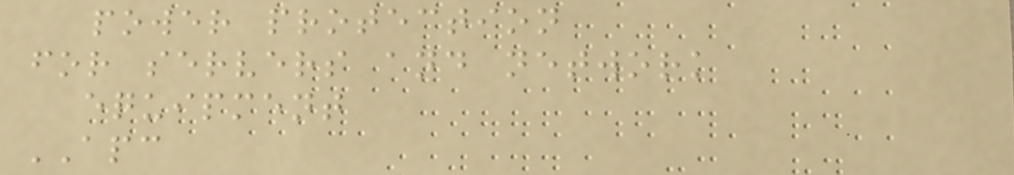power protection
for servers and network
equipment
APC
